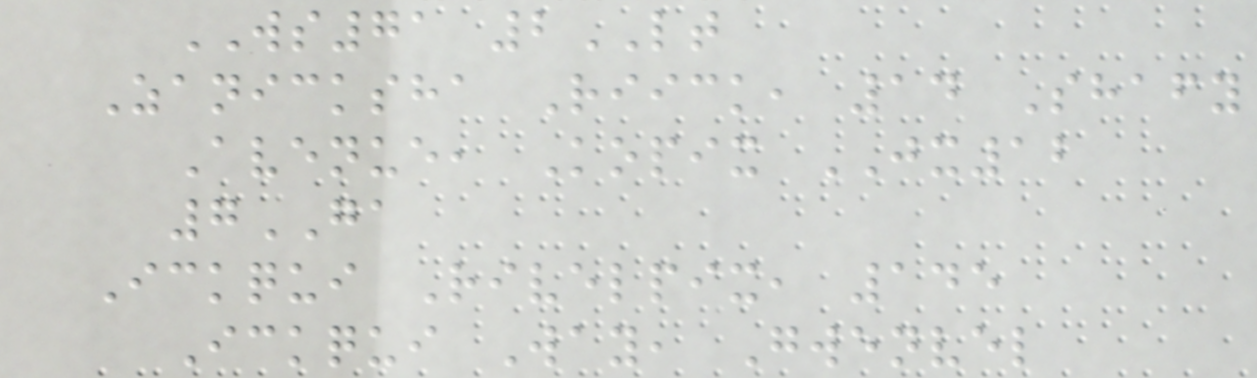WS71 2LT
Zanicksha Riick, 14 Shafy
Avenue, Kopix JX12
7GA
Ickqui Rivelpix, 145
Ickqui Way, Gwenvel
